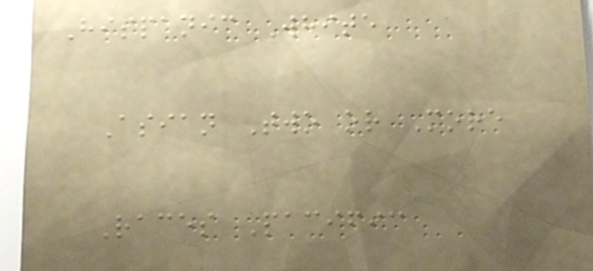Hispanic White
Asian Two or More
Races Pacific
